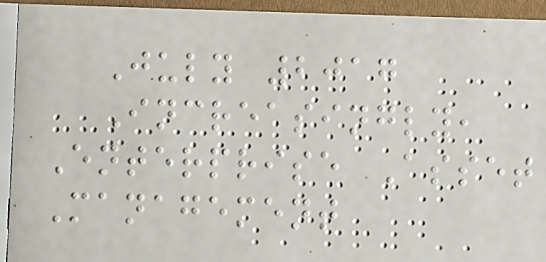July 2017
Increasingly,
Enterprise Asset
Management
